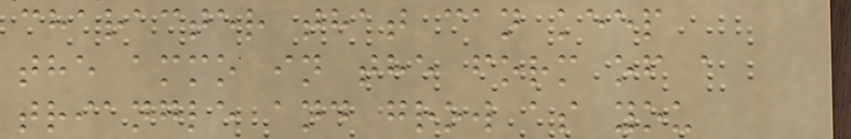character that can keep
the ammo in the form of a
triangle and grow as you
